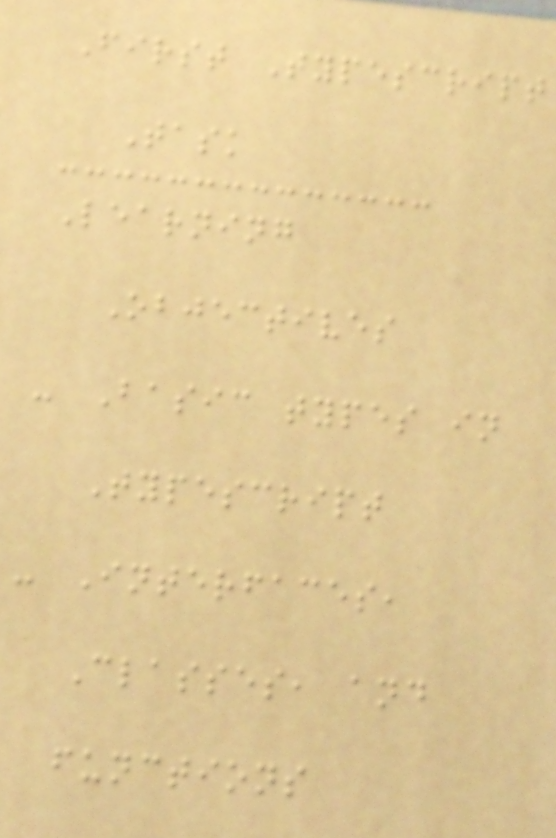First Typescript
Task
Learning
Objectives
- Basic types in
Typescript
- Interfaces,
Classes, and
functions
